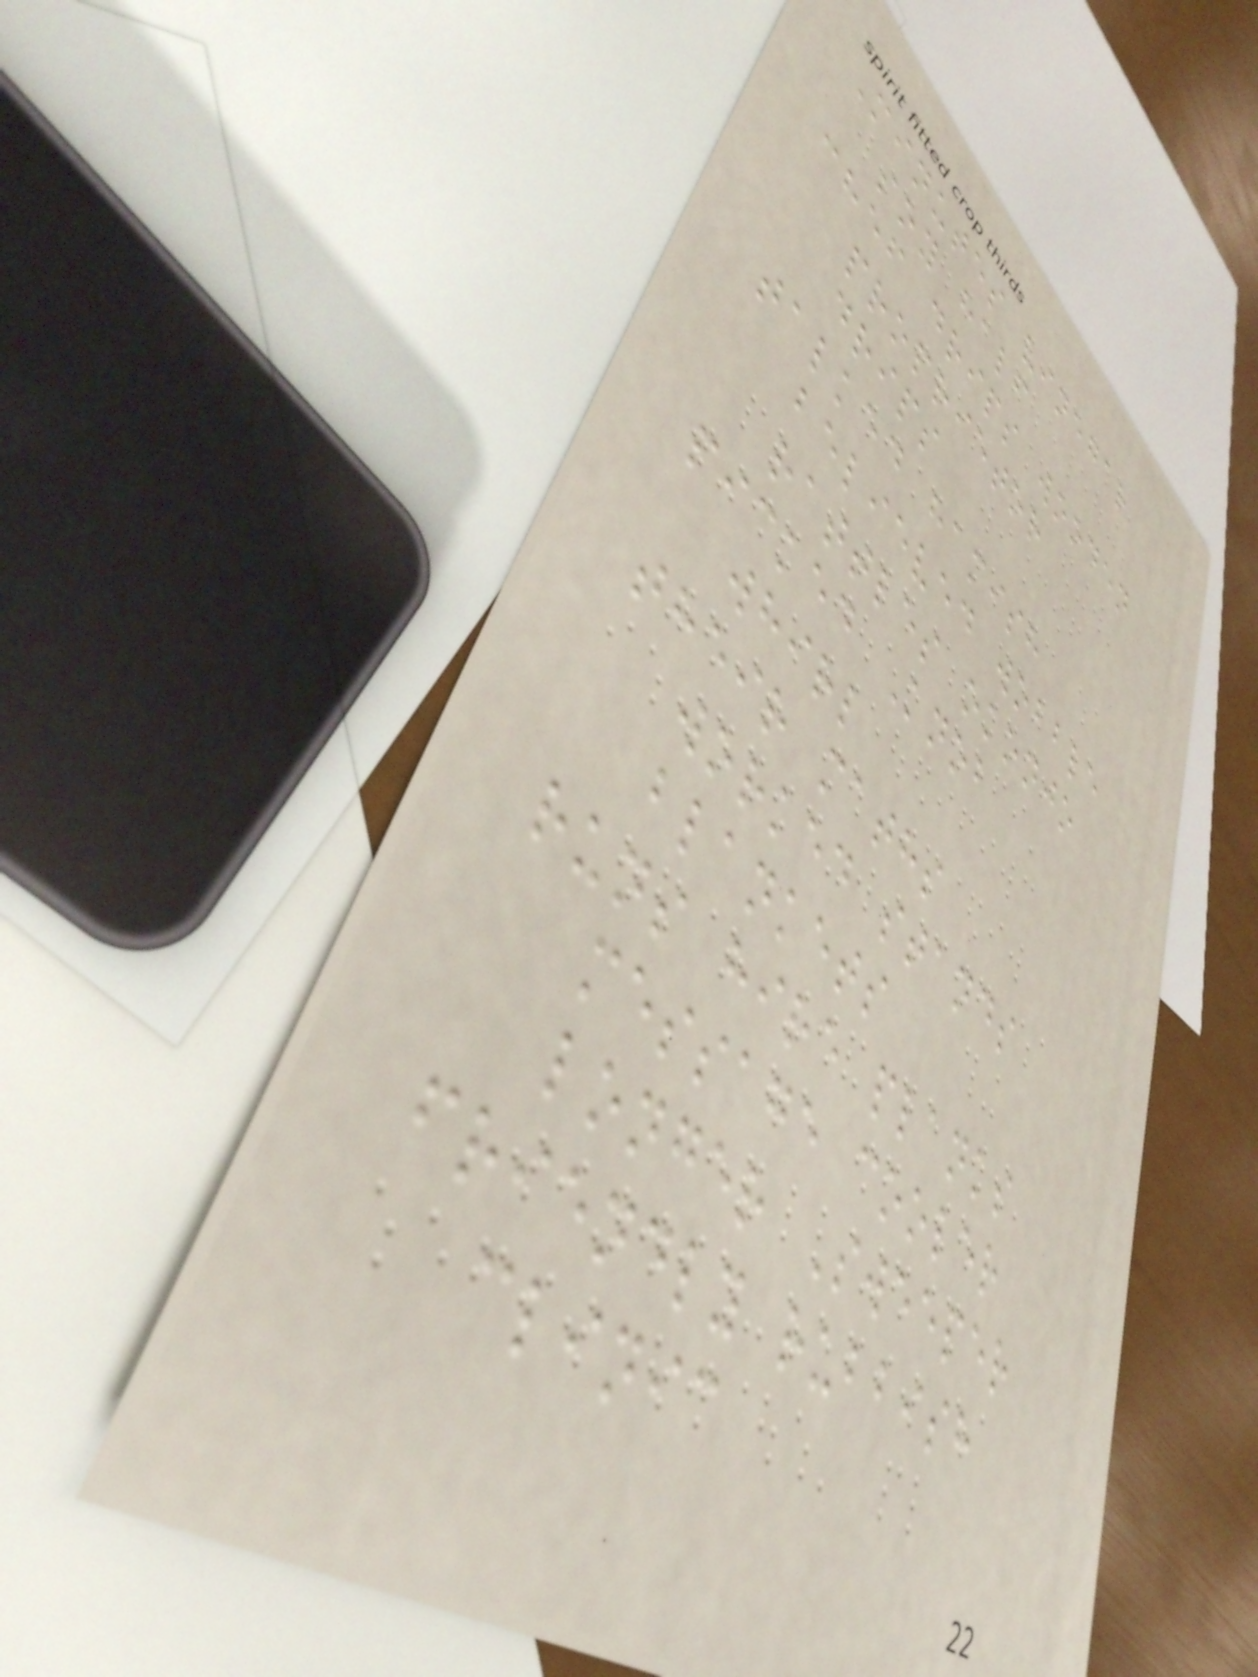Minutes vinegar
soy half
chef drips wooden
proprietor
drips
talked hamish
believed wobble
rattles okonjo
picked Knob
whirl
their maths
worked stands
blankets
runs hire planks
message cooler
longer Sweeper
friendly rubbish
clinic
